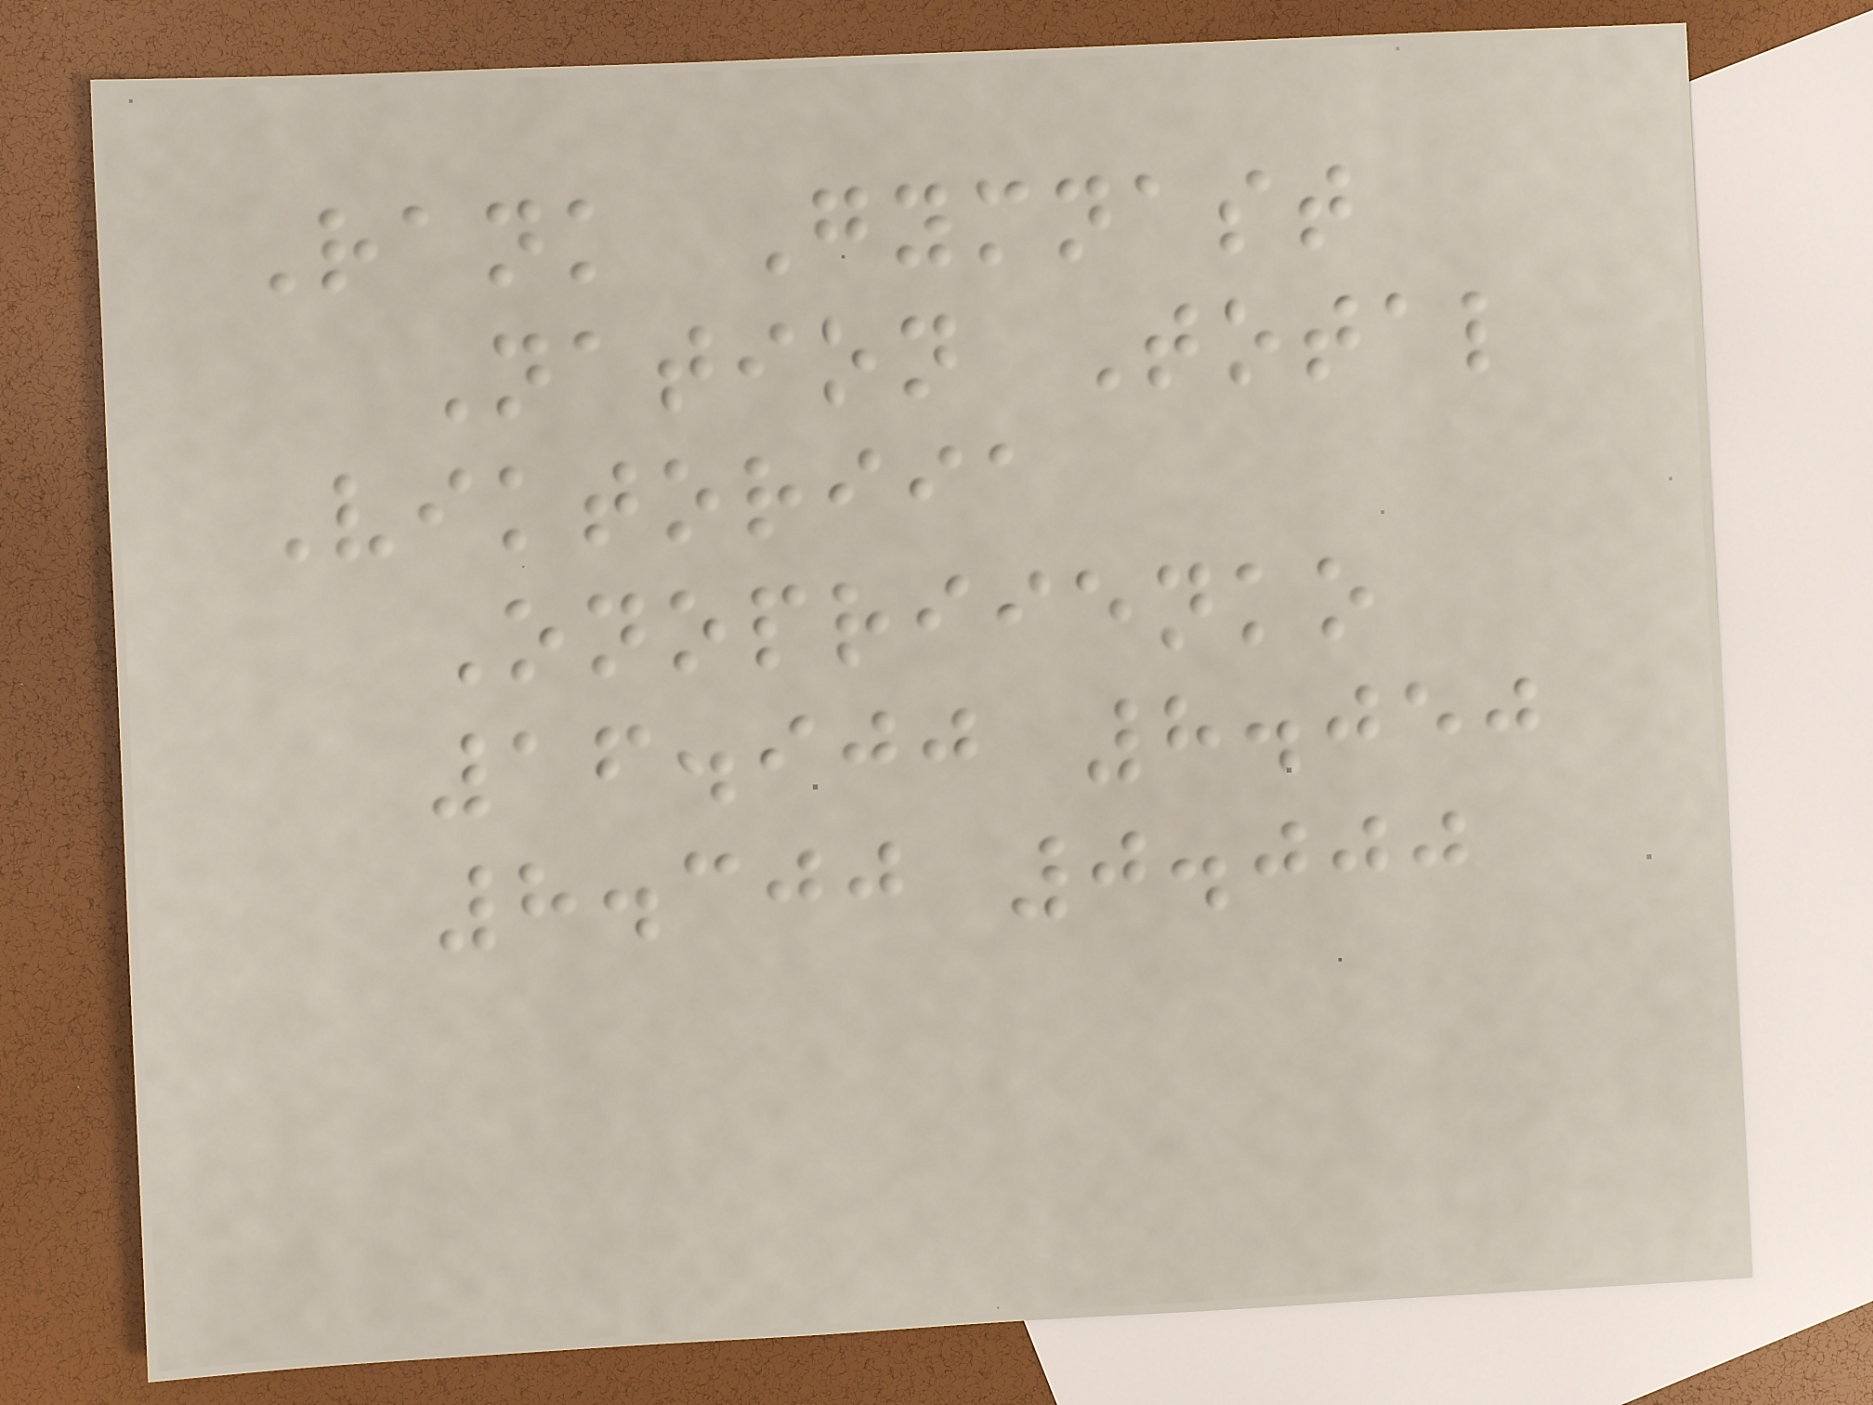Rank Gymnast
Nation Total
Viktoriia
Onopriienko
16.900 8.050
8.300 0.000
